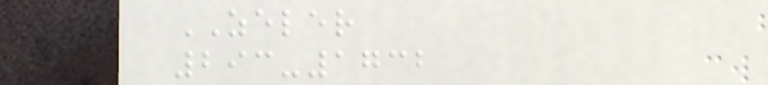ZELER
293-1732
